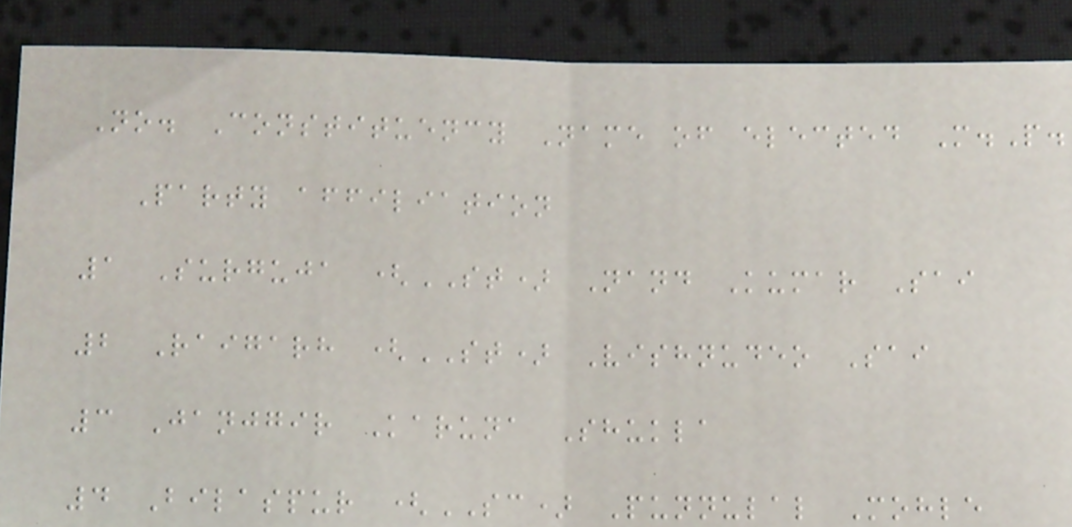No. Constituency Name of elected M.P.
Party affiliation
1 Surguja (ST) Nand Kumar Sai
2 Raigarh (ST) Vishnudeo Sai
3 Janjgir Karuna Shukla
4 Bilaspur (SC) Punnulal Mohle
